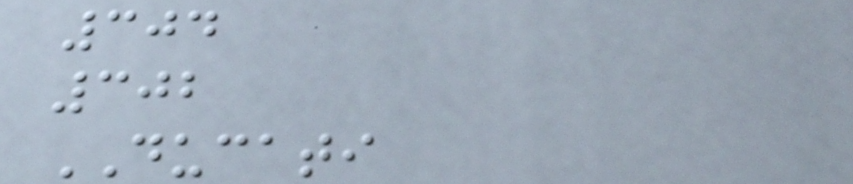304
302
DUCATI
